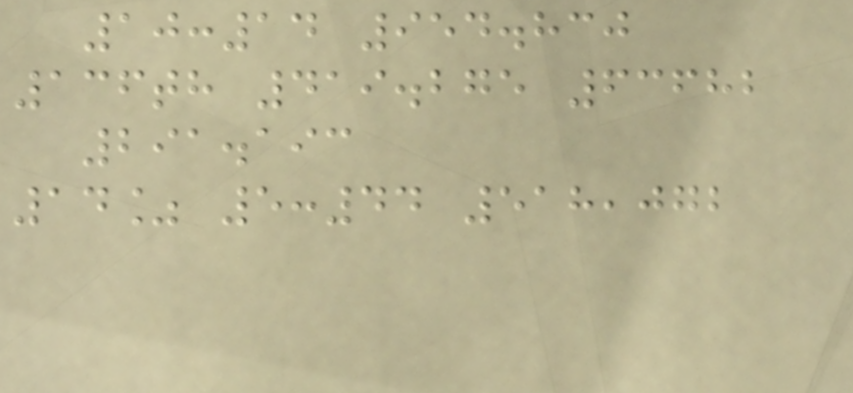10:14 954.830
136th 419.275 63682
291.193
14% 5:44 518,072
